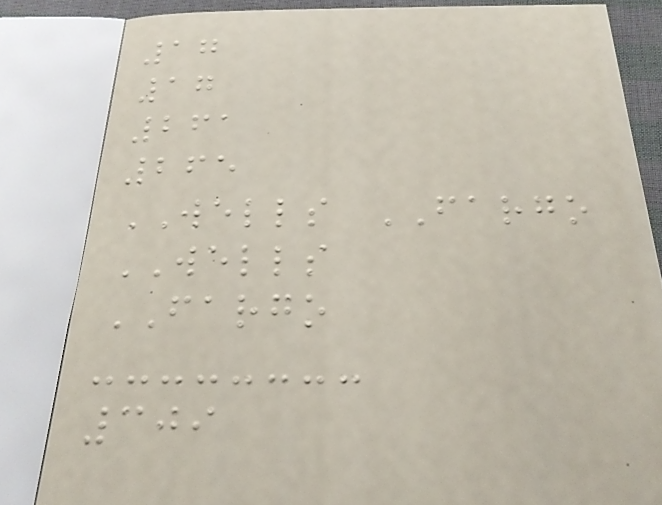17
17
261
265
WELLS FARGO
WELLS
FARGO
309
